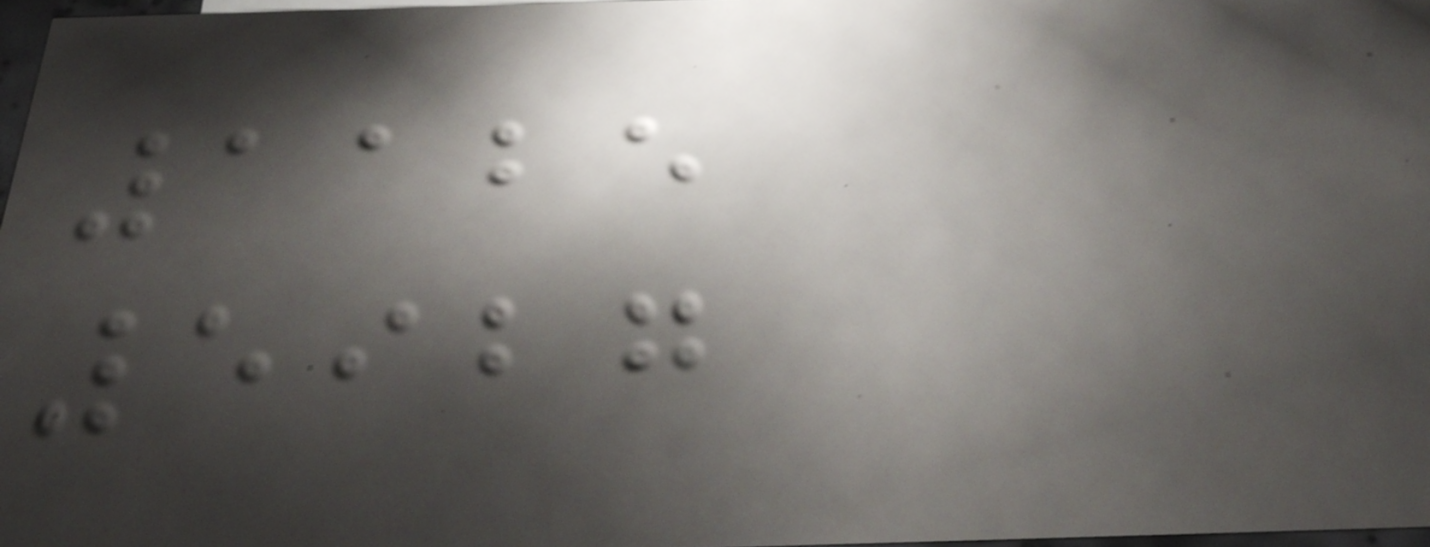1125
5927
